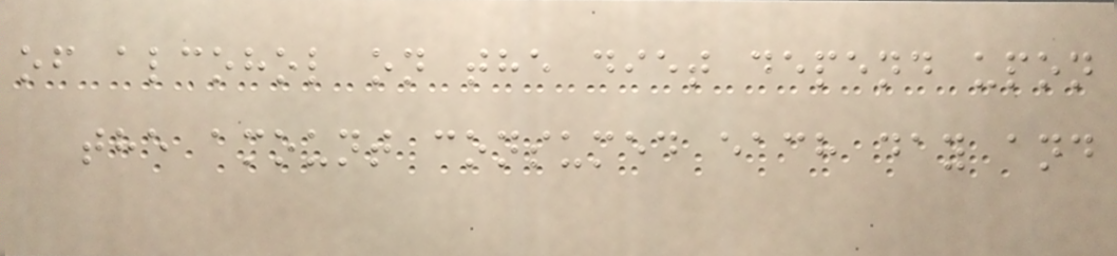of alcohol on the diet depend upon
the amount consumed each day and
